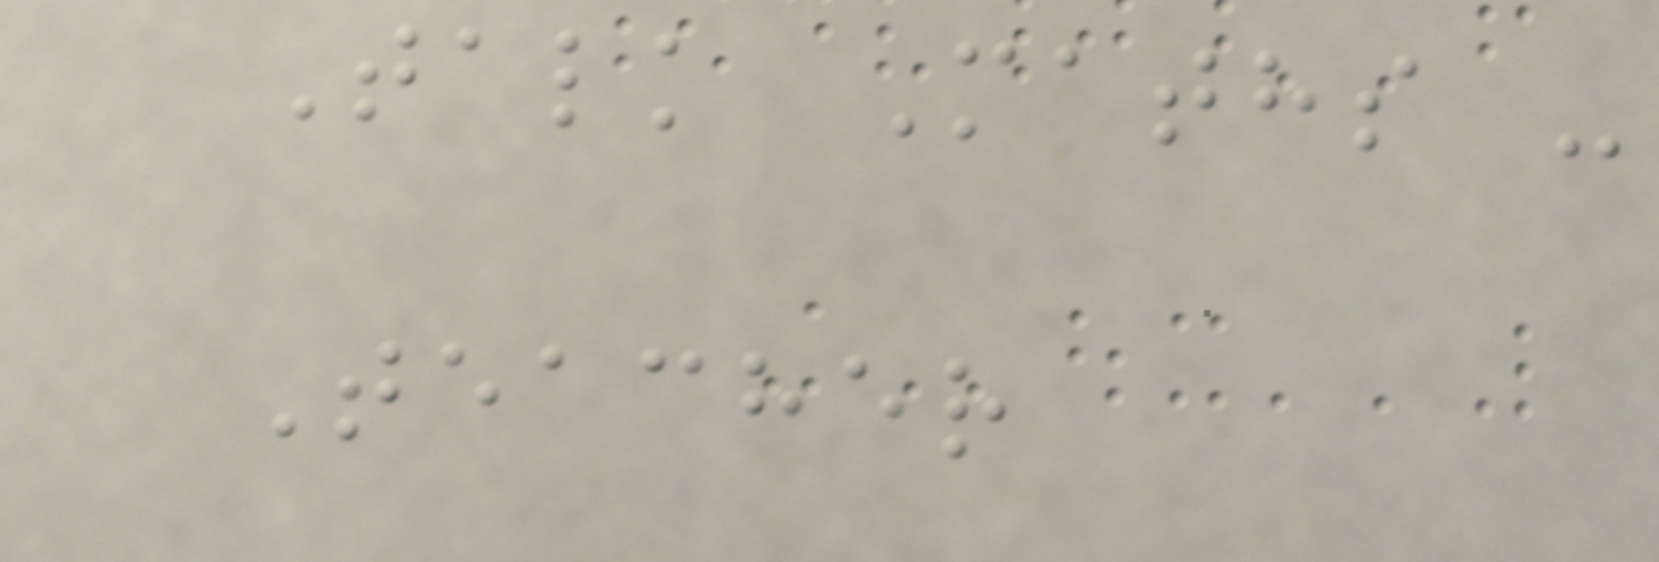Talk Maths -
Teacher
